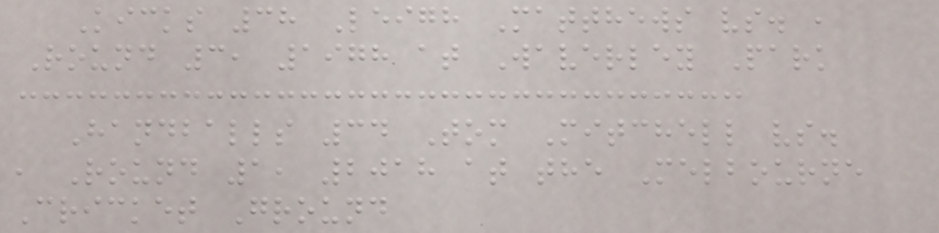Kicks 38 Leigh Matthews vs. ,
Round 3, 1978 at Waverley Park
Handballs 34 Tom Mitchell vs.
, Round 1, 2018 at the Melbourne
Cricket Ground
